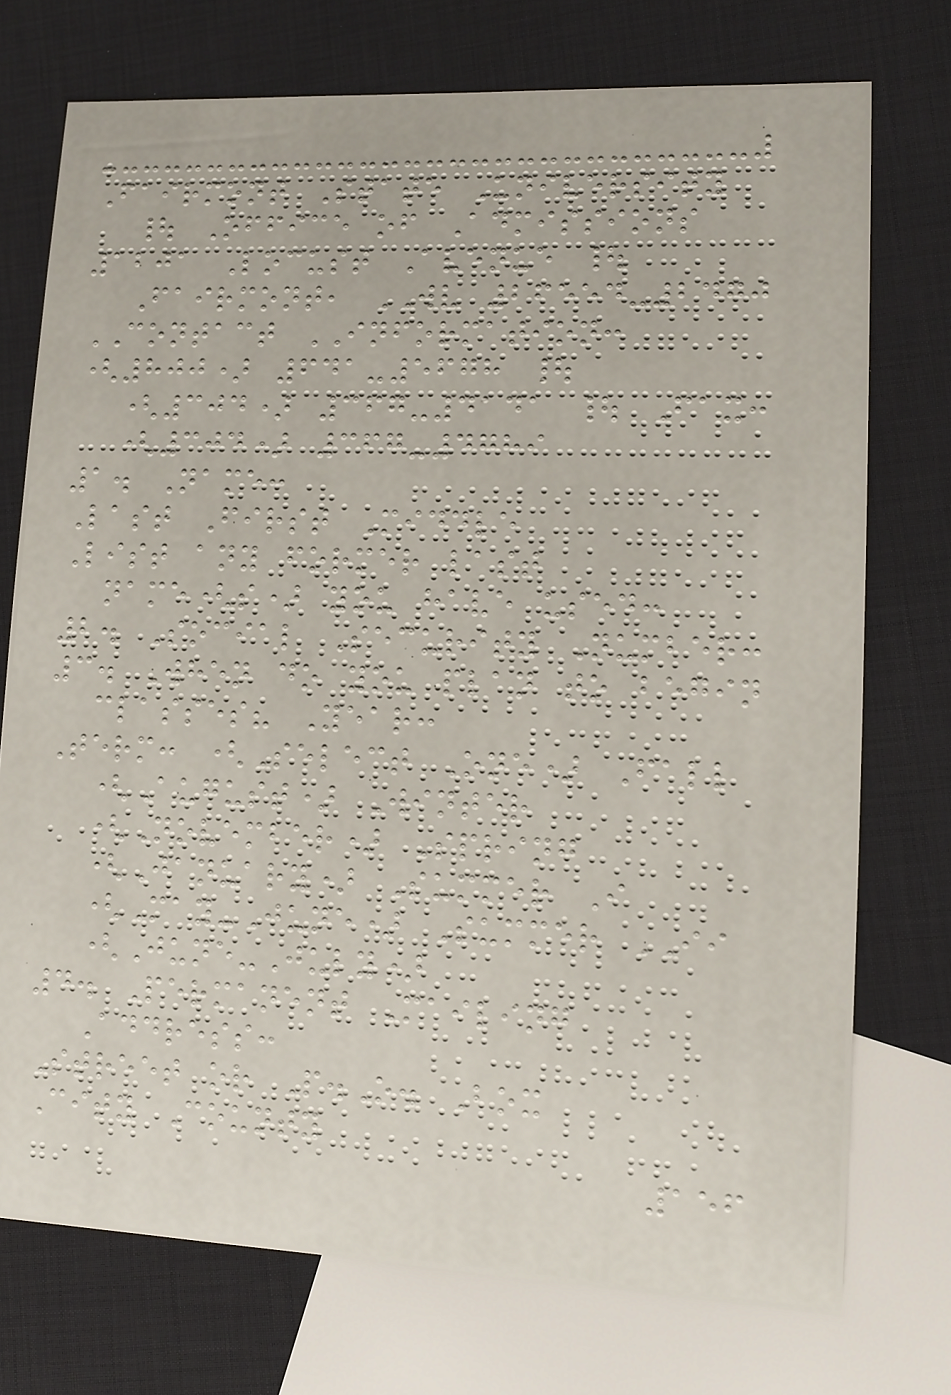Fairmont State University
| Office of Admissions
1201 Locust Avenue |
Fairmont, WV 26554-2470
CONTACT INFORMATION:
(800) 641-5678 |
(304) 367-4141 | Fax:
(304) 367-4789
1. Name:
Last First Middle
List any former last
name(s) you have used:
2. Social Security Number:
3. When do you plan to begin
classes? Year:
Term: (Select One) Fall
(August) Winter
(November) Spring
(January) Summer I
(May-June) Summer II
(June-July)
4. Permanent Mailing
Address:
Street or P.O. Box
City County
156
